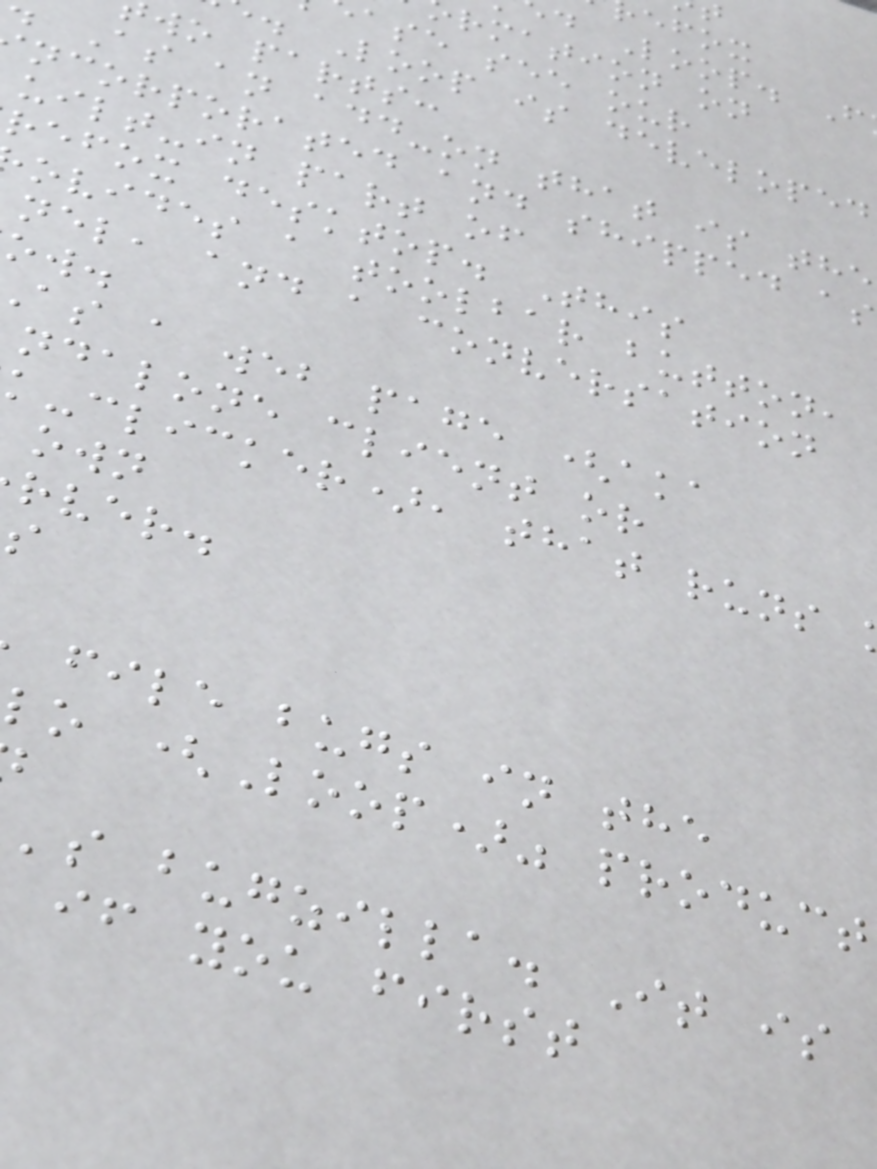d Loop. F
rmation on
ase see our
. Loop is developed
wo parts:
As an add-on that is the
ncorporated and shipped as
uilt-in part of
refox desktop. This
ovides a toolbar button,
nel, and a conversation
as a web page (aka
ndalone client or
k-clicker), that runs
rver.
file bugs in the
lo (Loop)" product
's bugzilla. It is
if you first
